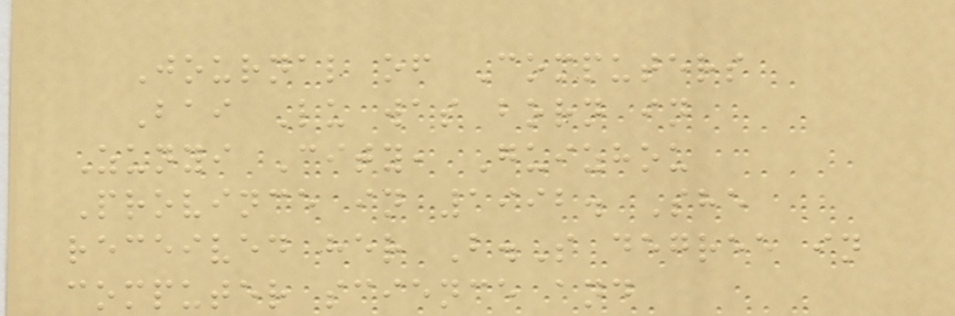Journal of Computers
Bai Lu was born in
Zunyi City, Guizhou
Province in 1992. She
received her B.S degree in
computer science and
